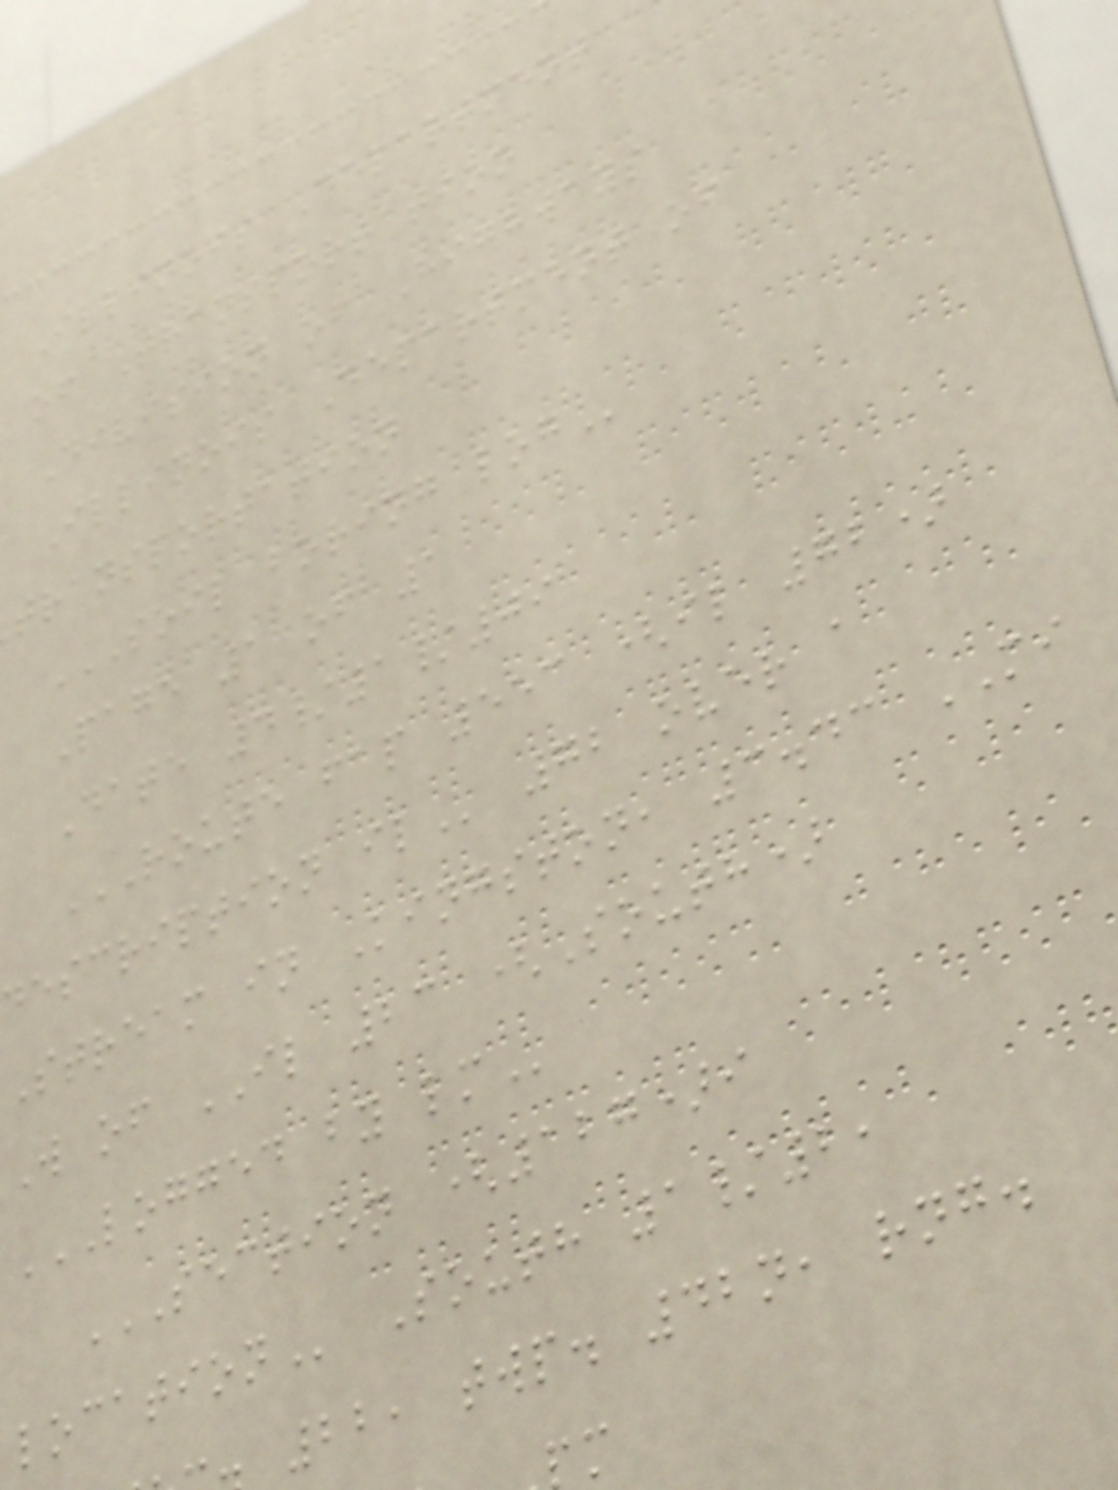Illinois Department
of Transportation
Division of Highways
Illinois Department of
transportation
SOIL BORING LOG
Page 1 of 1
Date 4/1/09
ROUTE FAP 553 (IL 72)
description
Stream in Kingston, 3.43 MI
W of IL 23 (South)
LOGGED BY LM
SECTION (127)I
South 1/2,
22, twp. 42n, rng.
